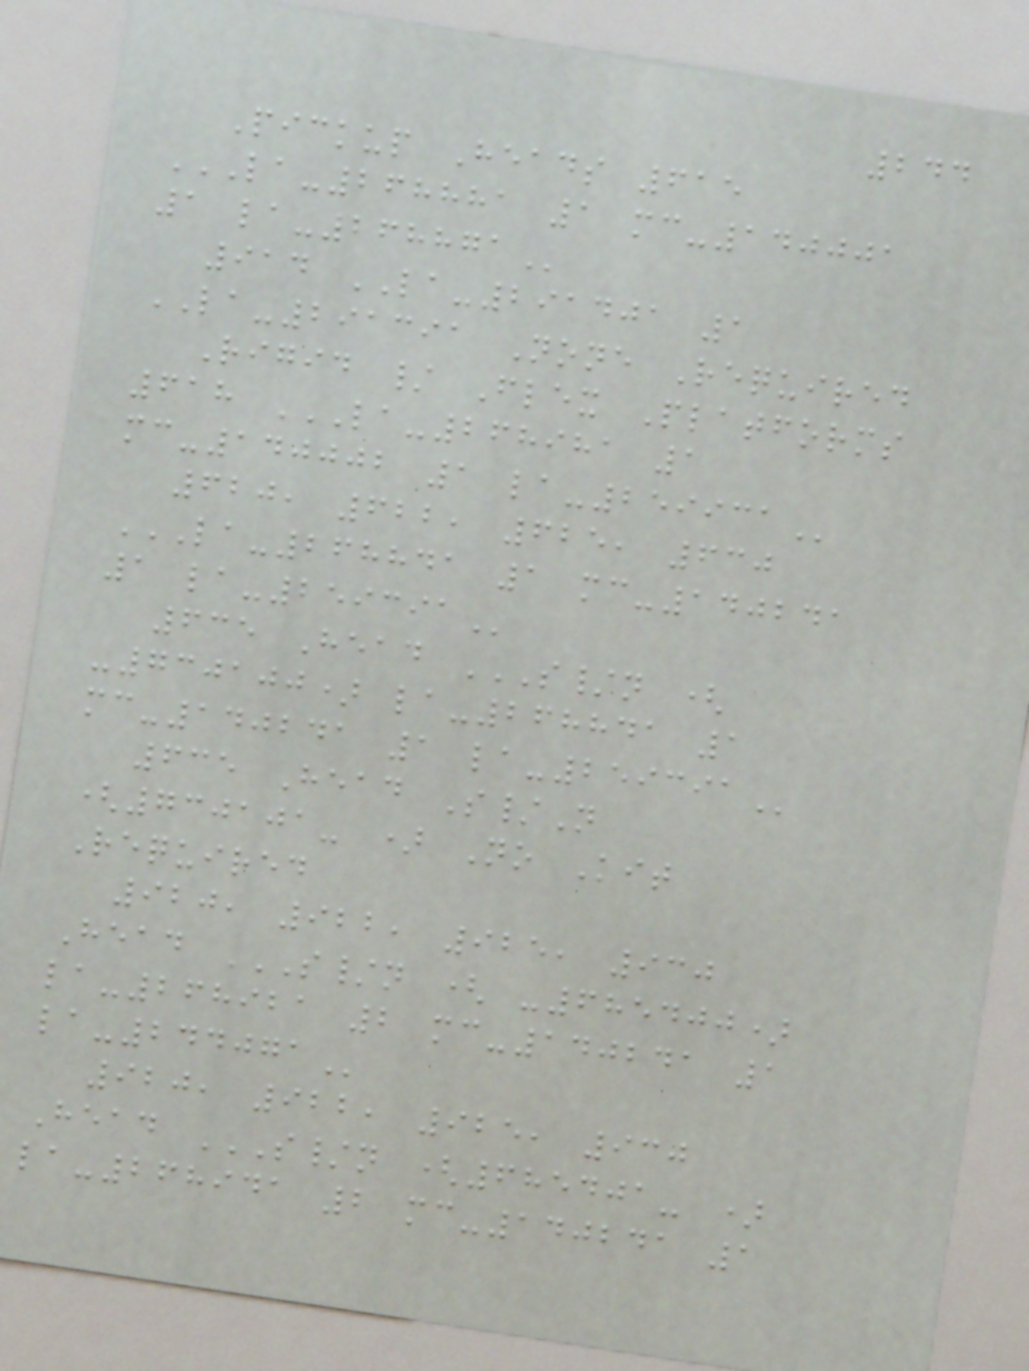244
Pickup Heads 615
LA-268881 1 MC-140001
1 LA-268871
914 LA-291401 1
LA-291391 None Required
Rigid / Flex Platforms
618 LA-268981 1
MC-140002 1 LA-259931
620, 622, 625, 630
LA-268841 1 MC-140241
1 LA-259391
635 Head S/N (
-730100) LA-268841 1
MC-140241 1 LA-259391
635 Head S/N
(730101- ) No Kit
Required
920, 922, 925, 930
Head S/N ( -685400)
LA-268921 2 MC-140241 1
LA-244071
920, 922, 925, 930
Head S/N (685401- )
LA-268941 2 MC-140241 1
